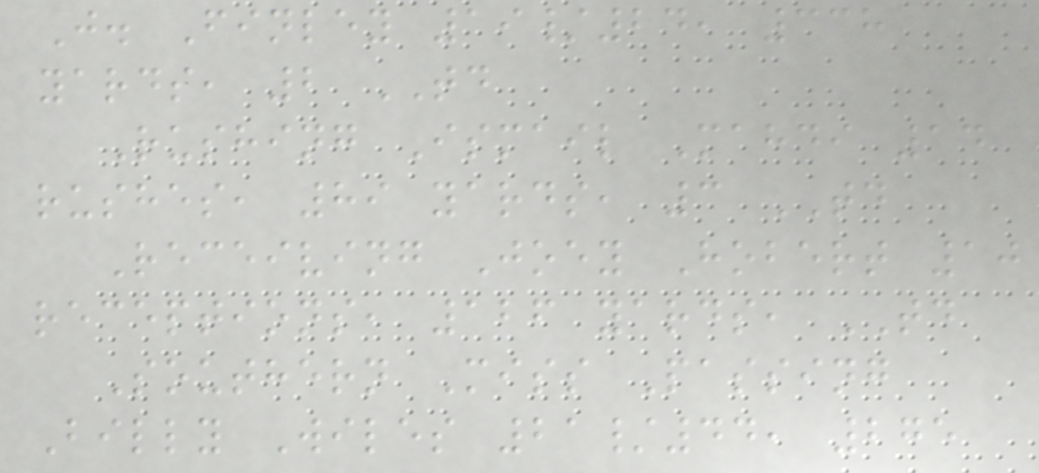J. Finley 19/24, 338
yards, 2 TD
Rushing Ismail Mahdi 14
rushes, 89 yards, 3 TD
Receiving Joey Hobert 10
receptions, 126 yards, TD
Southern Miss Passing
Billy Wiles 21/44, 275
